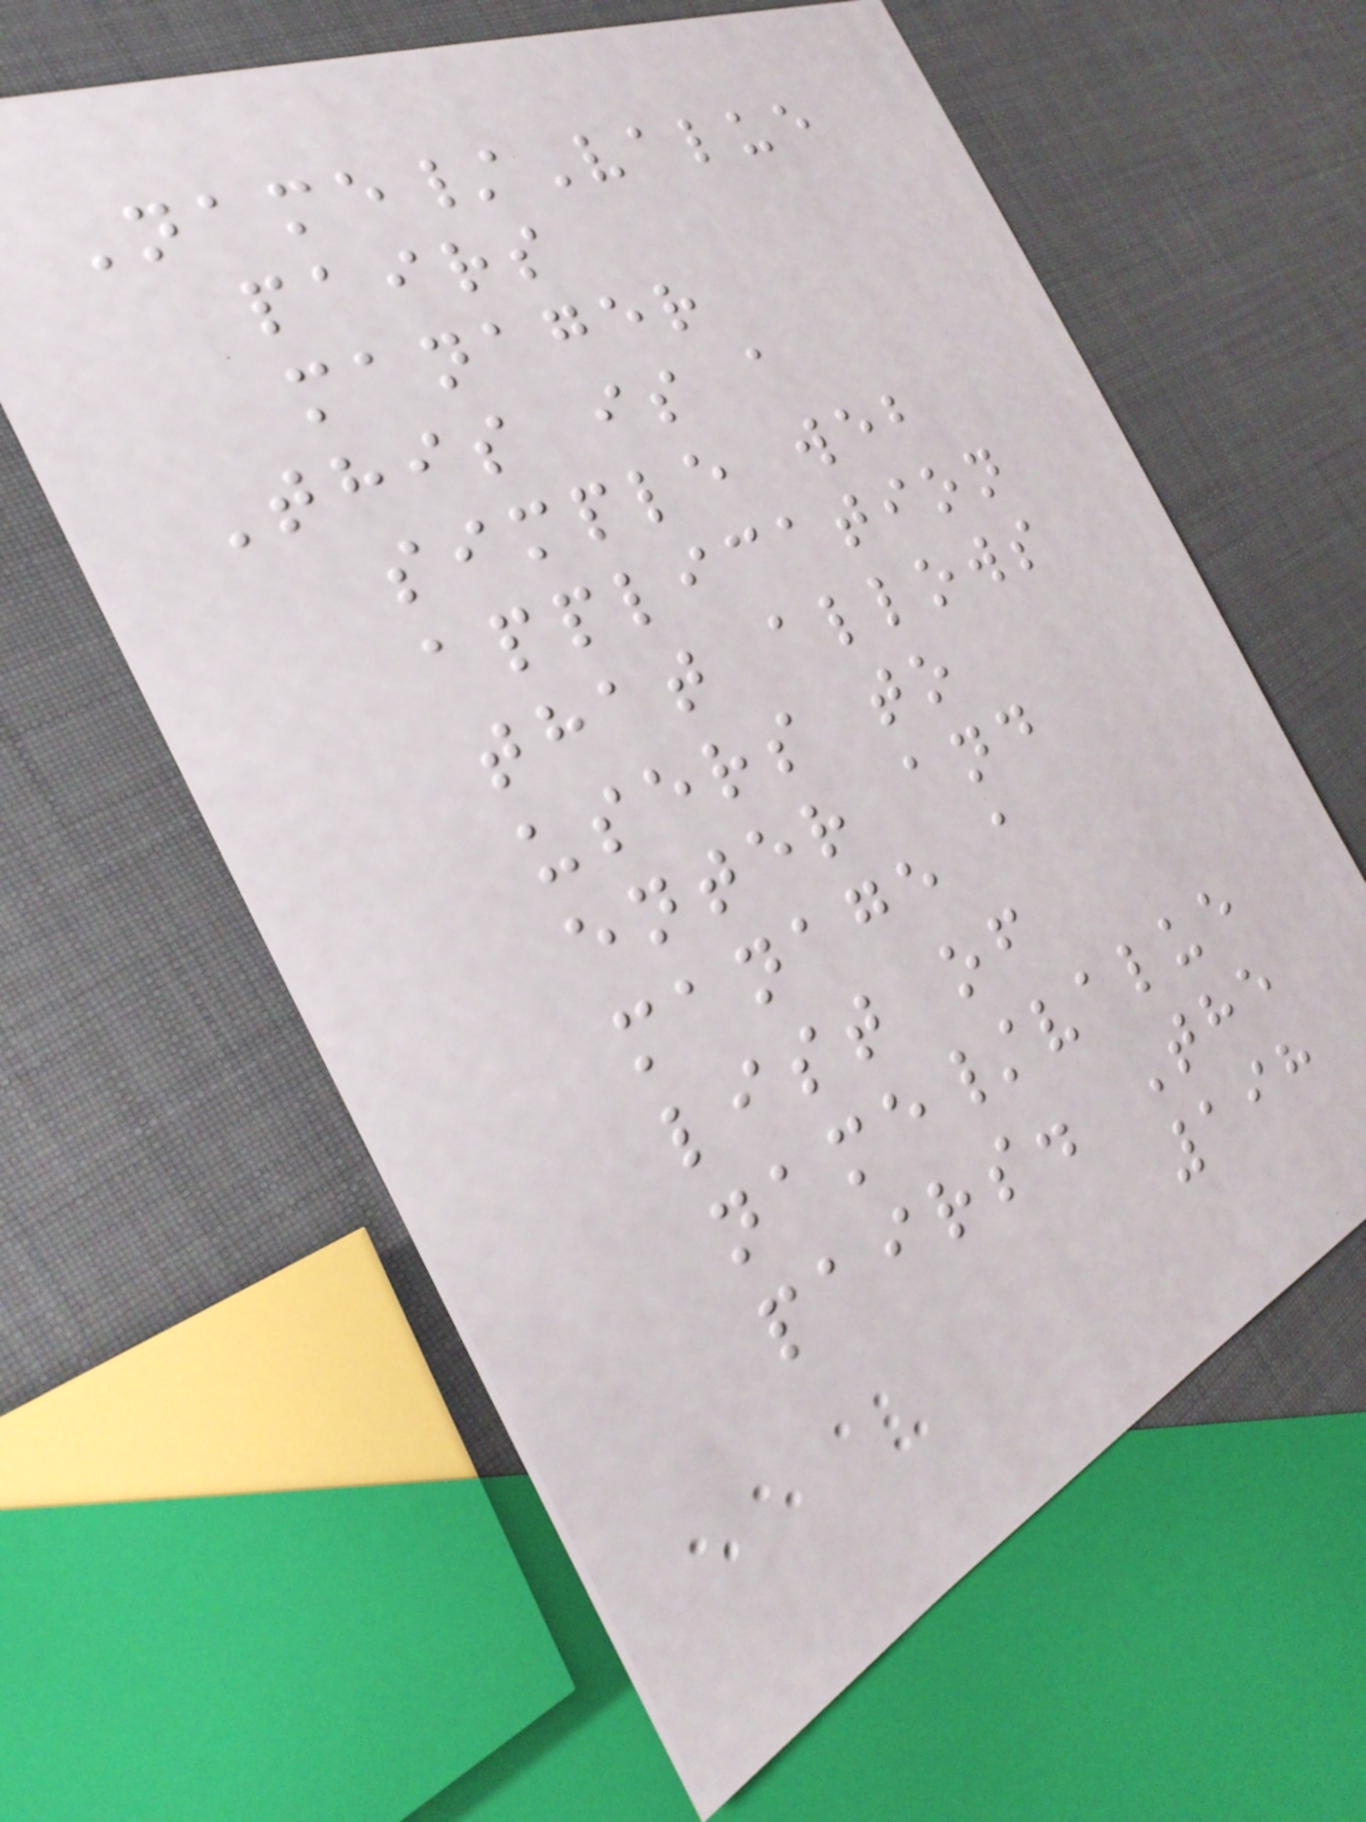Name/Value
pairs
manager
This is a
simple web
application
that allows
users to
enter and
manage a
list of
name/value
pairs. The
198
